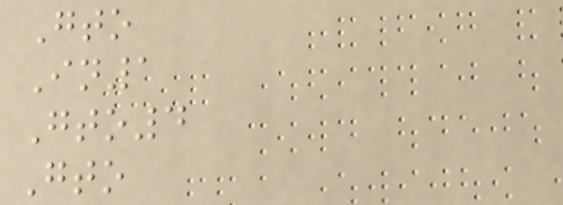Gto
In1
Gto4
Gto
